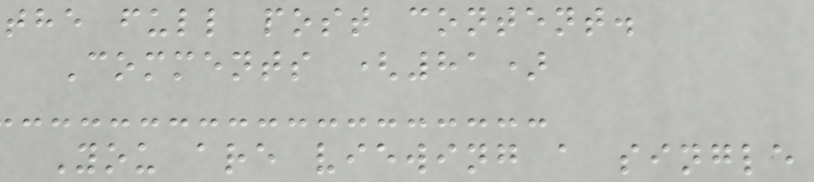the full post content.
Comments (81)
You are viewing a single
